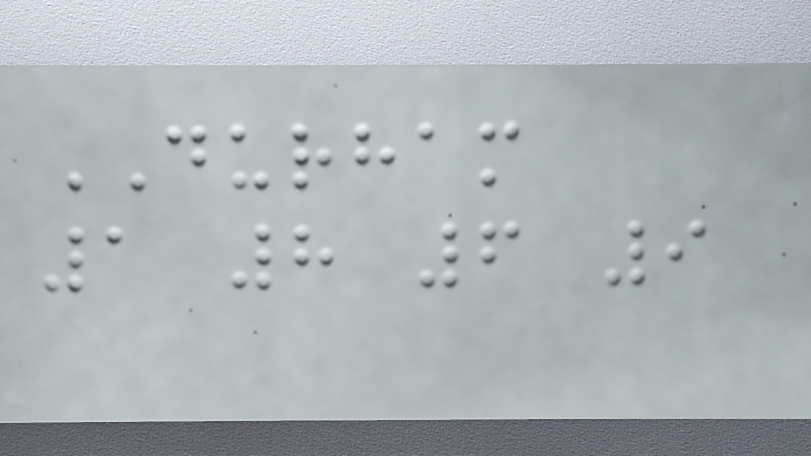DURHAM
1 8 6 9
